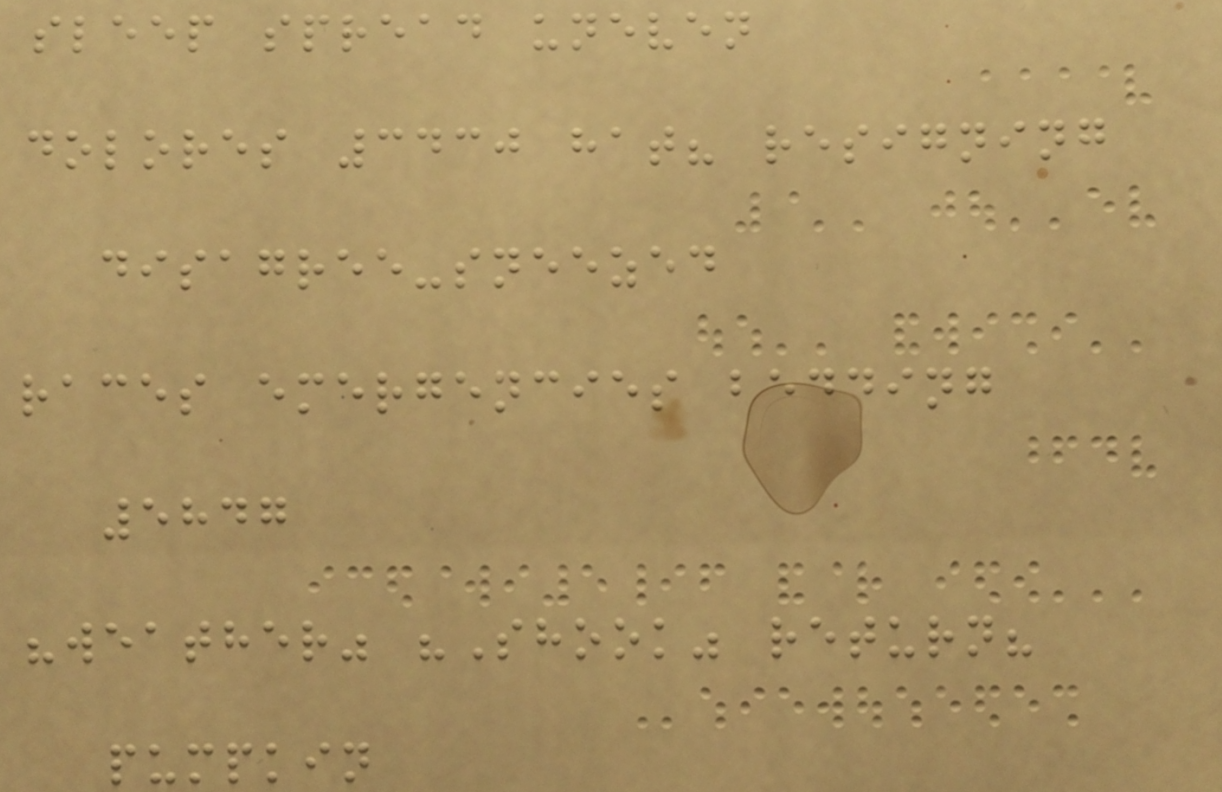sleep spread uneven
dolores 3430 hat? resigning
disagree-sneezed
races emergencies bedding
5847
"weather" "Shook" return?
pumpkin
